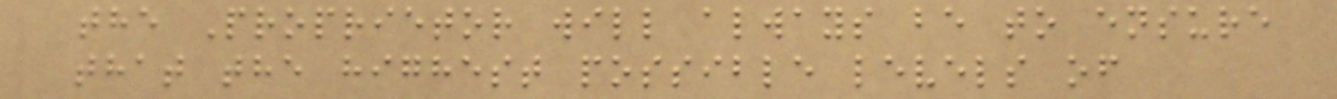the Proprietor will always be to ensure
that the highest possible levels of
